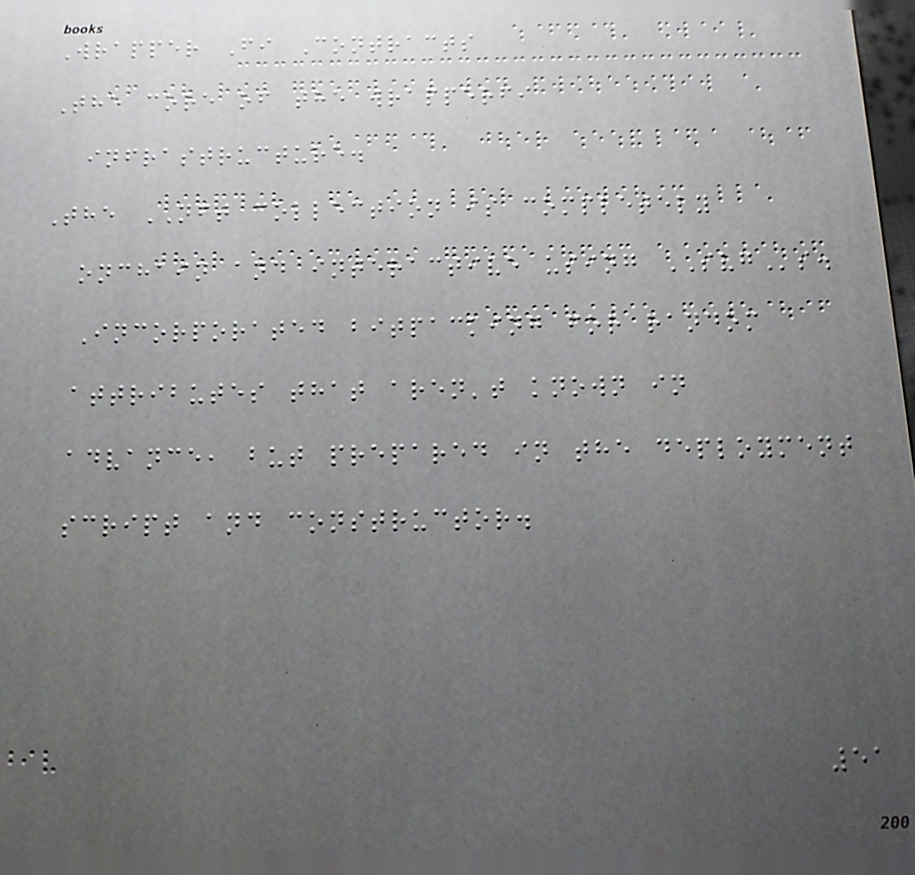Wrapper Fi Contracts
The core of the wrapperfi
infrastructure.
The NFT collection is completely
onchain and interactive using SVGs.
Incorporated bitpacking for random
attributes that aren't known in
advance, but prepared in the deployment
script and constructor.
51
